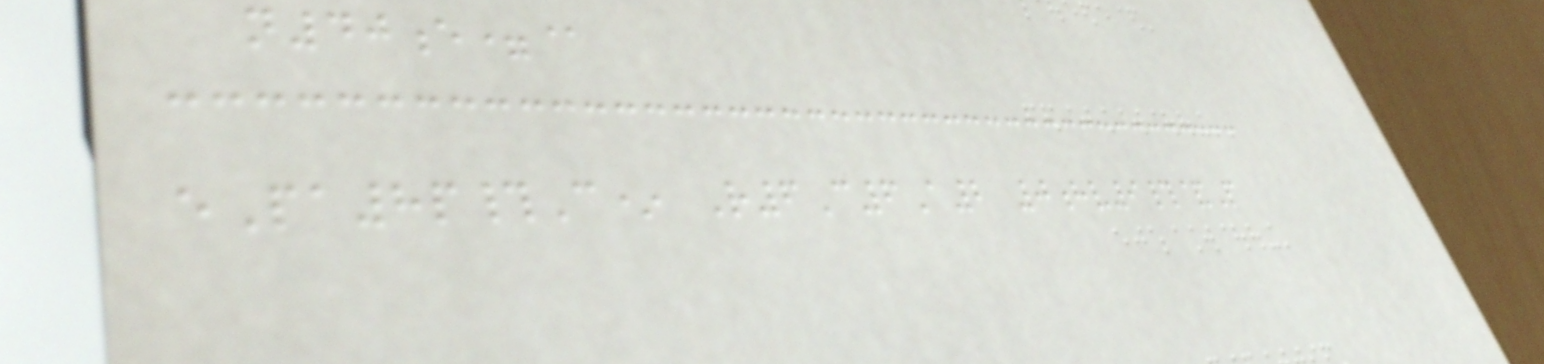n40e=@
ePa8p#C* R6C6A2 0hv9#&P
